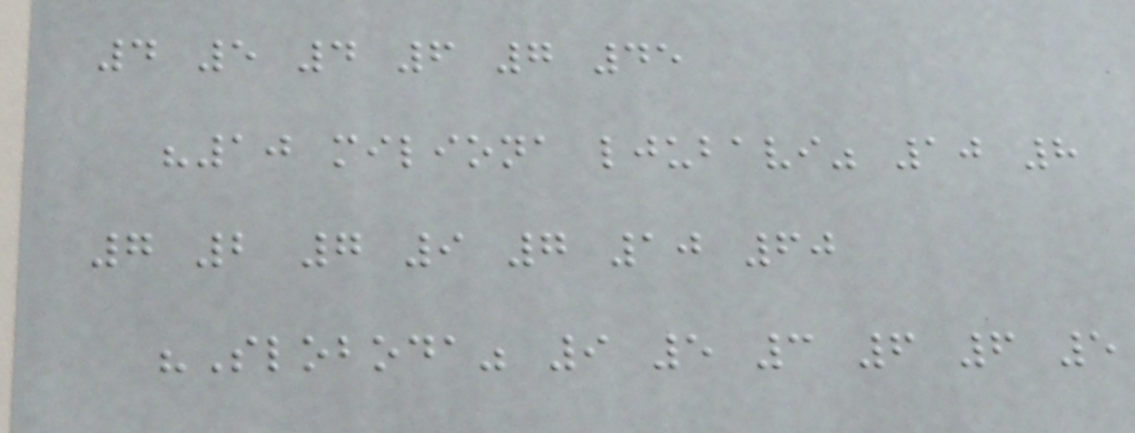4 5 4 6 7 45
"10 miliona ljubavi" 10 8
7 2 7 9 7 10 60
"Sloboda" 9 5 3 6 6 5
